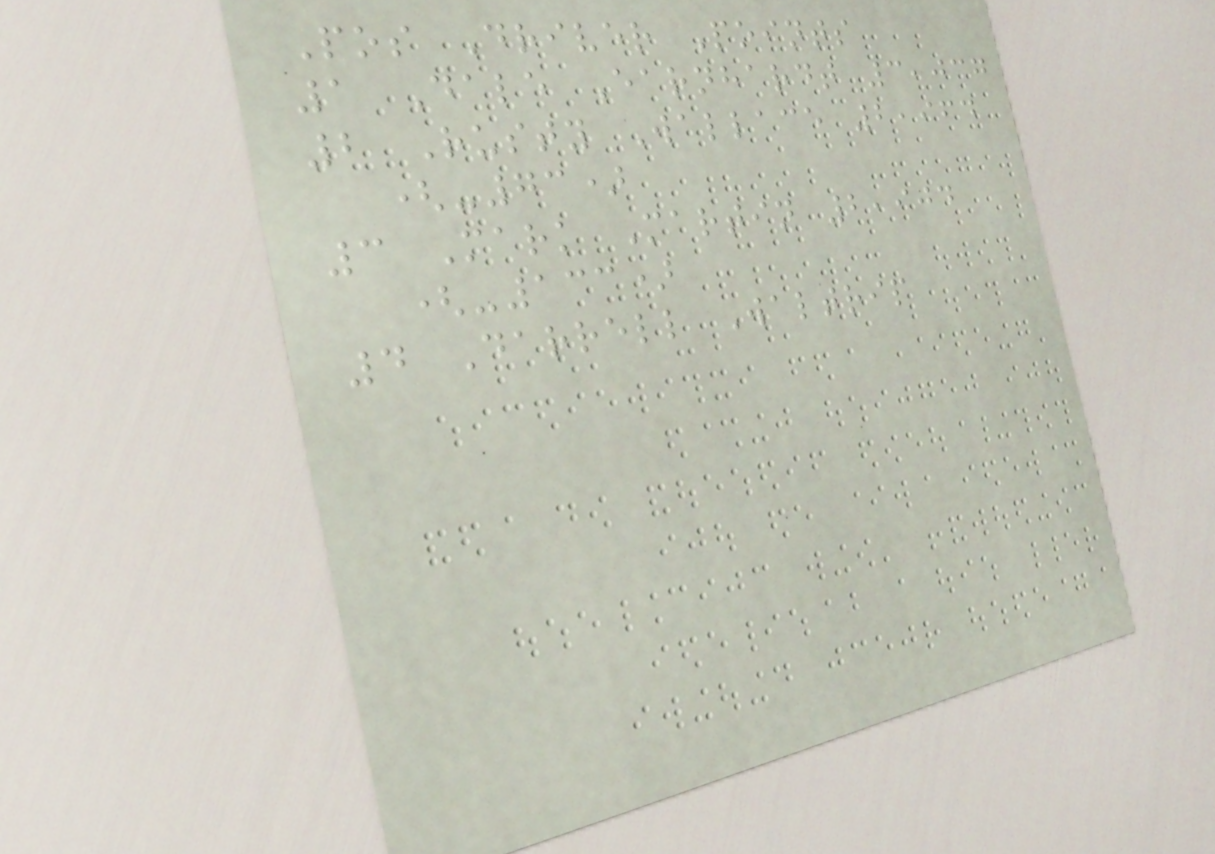Pos Driver Points
1 Dale Earnhardt 3,037
2 Rusty Wallace 2,964
(-73)
3 Mark Martin 2,904
(-133)
4 Darrell Waltrip
